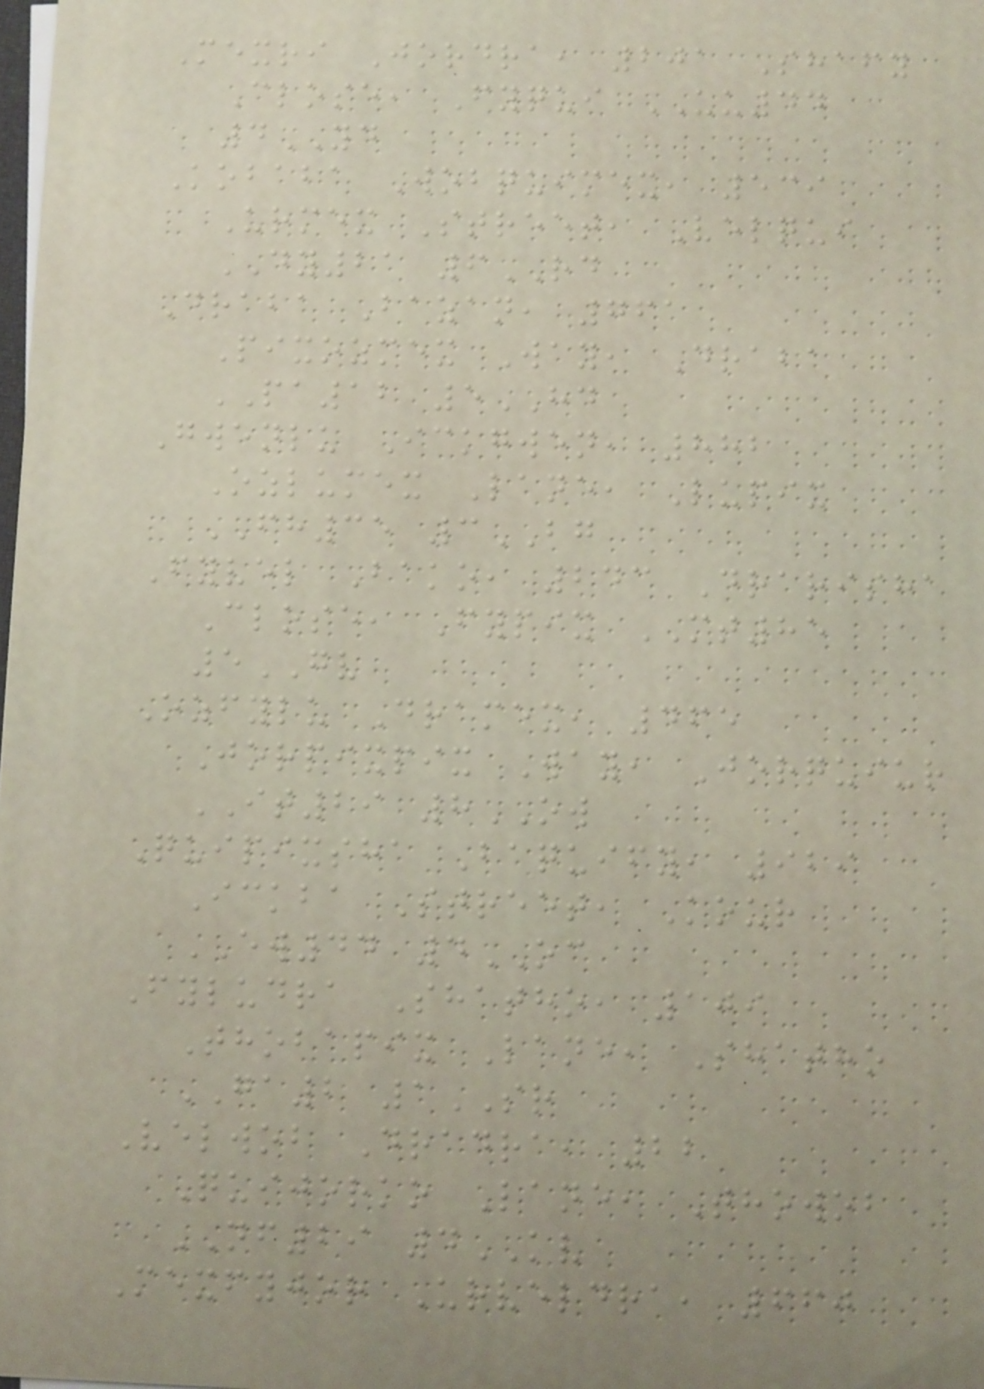Mexri Jordra, 201 Shafy
Close, Fyqui UU44
4YD
Kobaba Wobquimex, 539
Urmex Street, Velqui
DY21 6RD
Draba Bazan, 761
Pixozmex Way, Draba
PA12 5HD
Gwenlu Ickgwen, 882
Ozlumex Lane, Lupix
FH35 3BG
Fyvel Bako, 243 Drarisha
Close, Fypix MT85
5GV
Ozfylu Dramex, 465
Jorpixpix Way, Jorquiur
IT29 8OW
Quipixsha Baquify, 929
Ickba Street, Kour
EW44 4OC
Fyludra Shatho, 109
Thobapix Lane, Shatho
GA2 1SR
Velwob Dradra, 22
Quijorko Lane, Thowob
NF29 4KV
Mexfyjor Urveldra, 660
